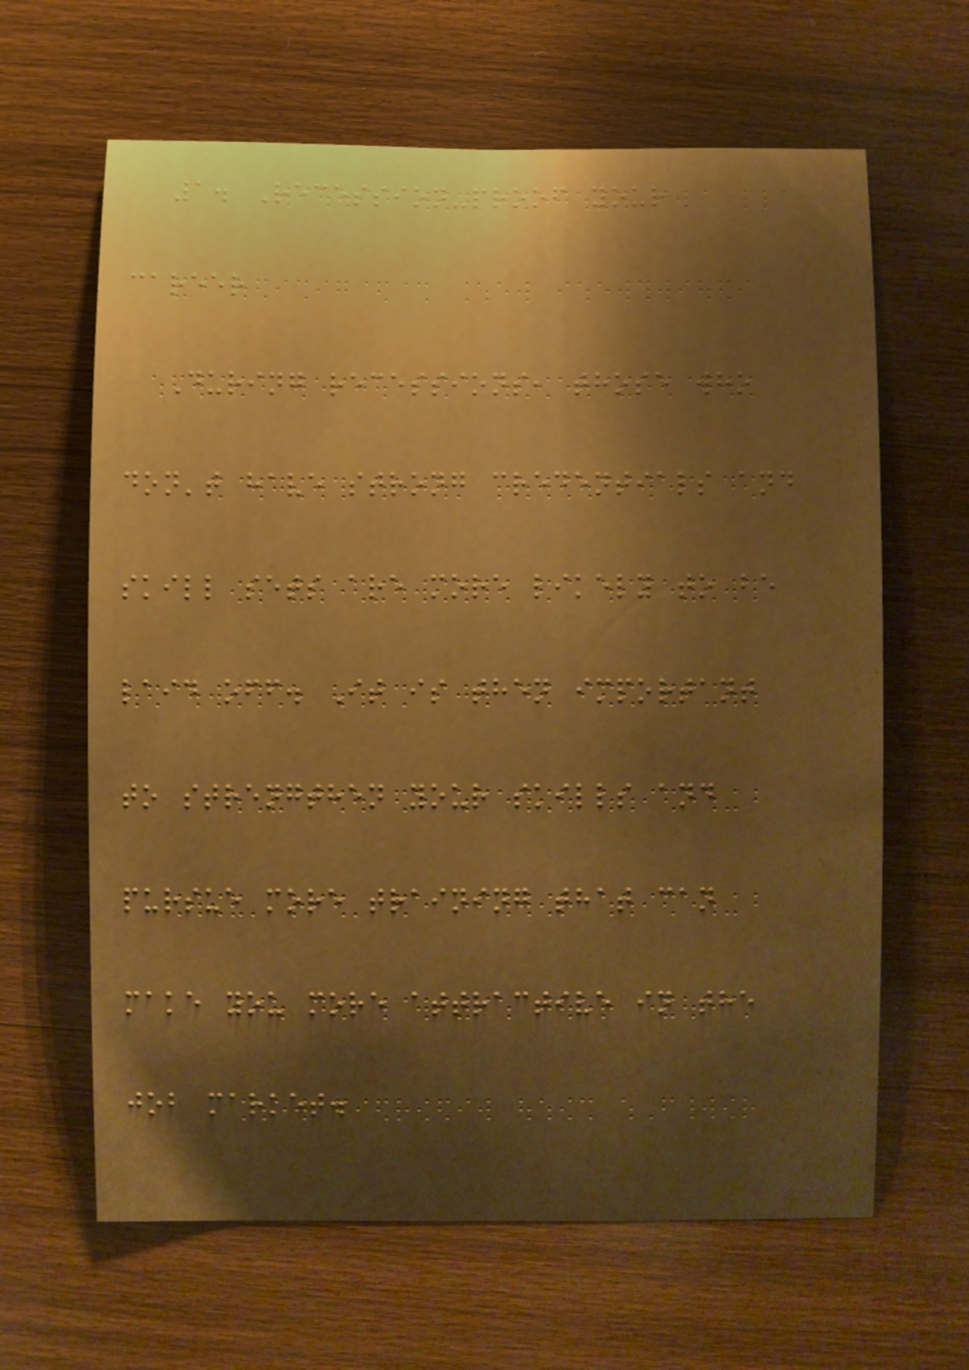1. Recession-proof your
career
During recessions, those who
don't have strong credentials and
skill sets are more likely to be
laid off. It is then important
to strengthen your skills and
pursue more training that can
make you more attractive in the
job market.
